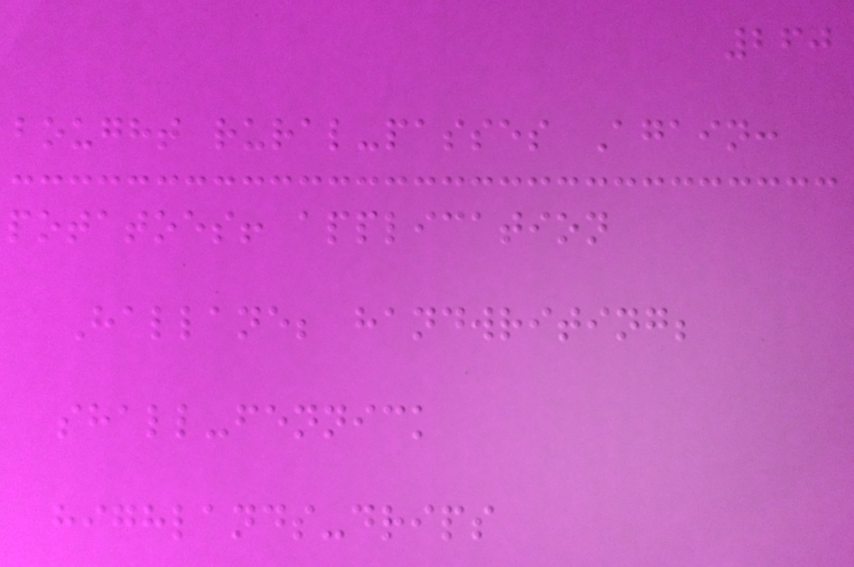260
bought rural-passes Again:
potatoes! application
Hallane; handwriting;
shall-fennick
highlands-drips
